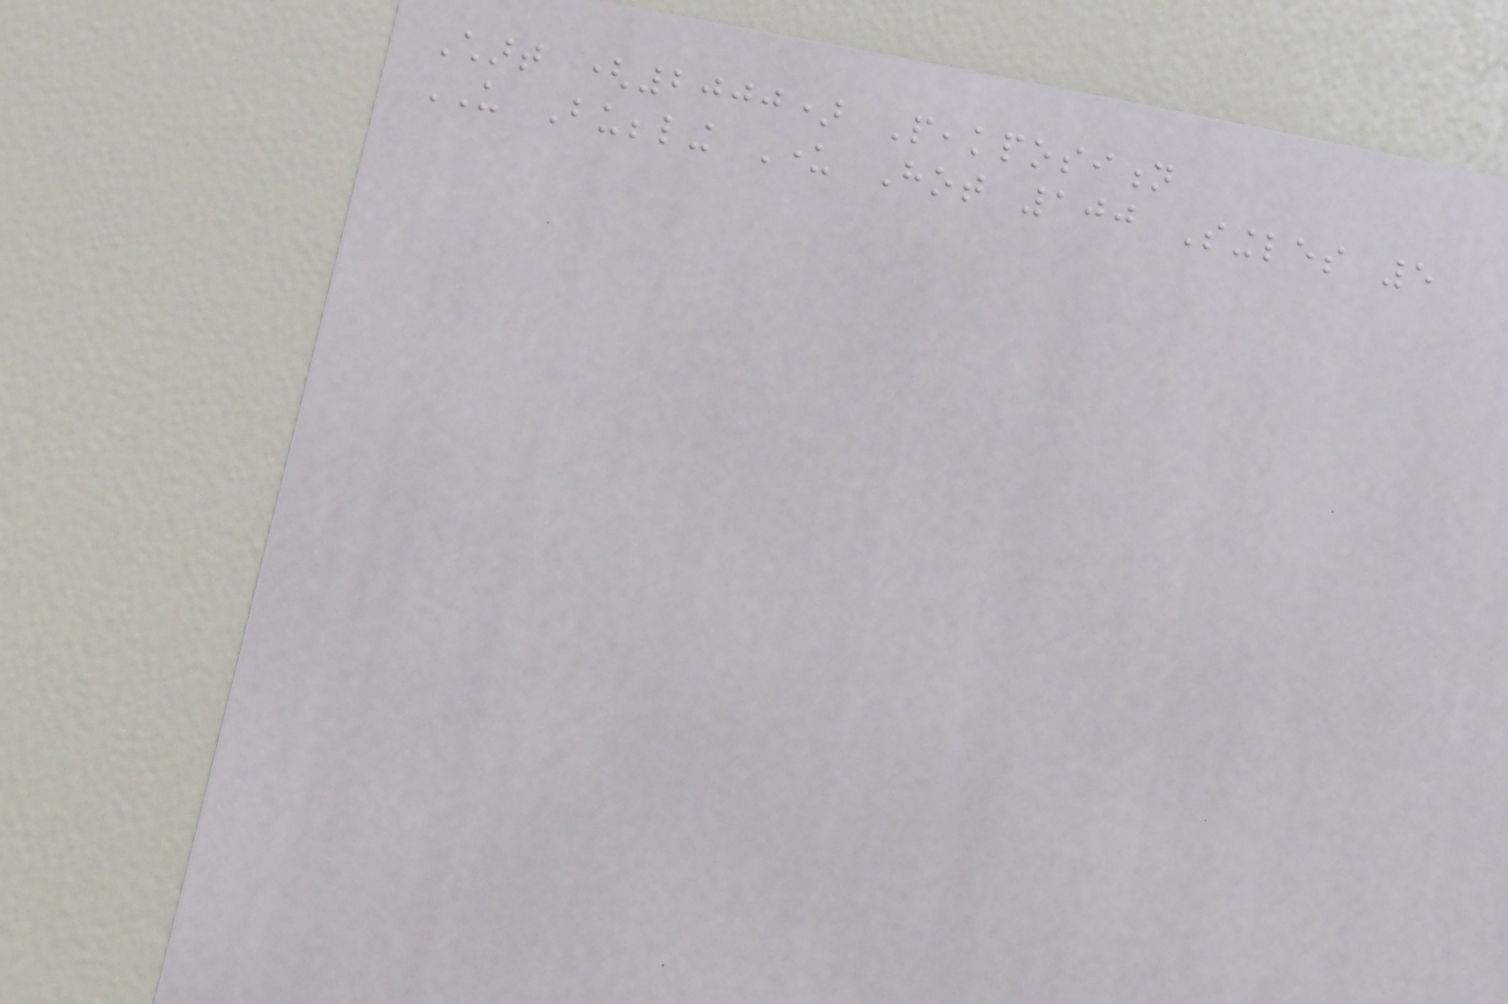Chart (2000) Peakposition
US Bubbling Under Hot 100 Singles 5
